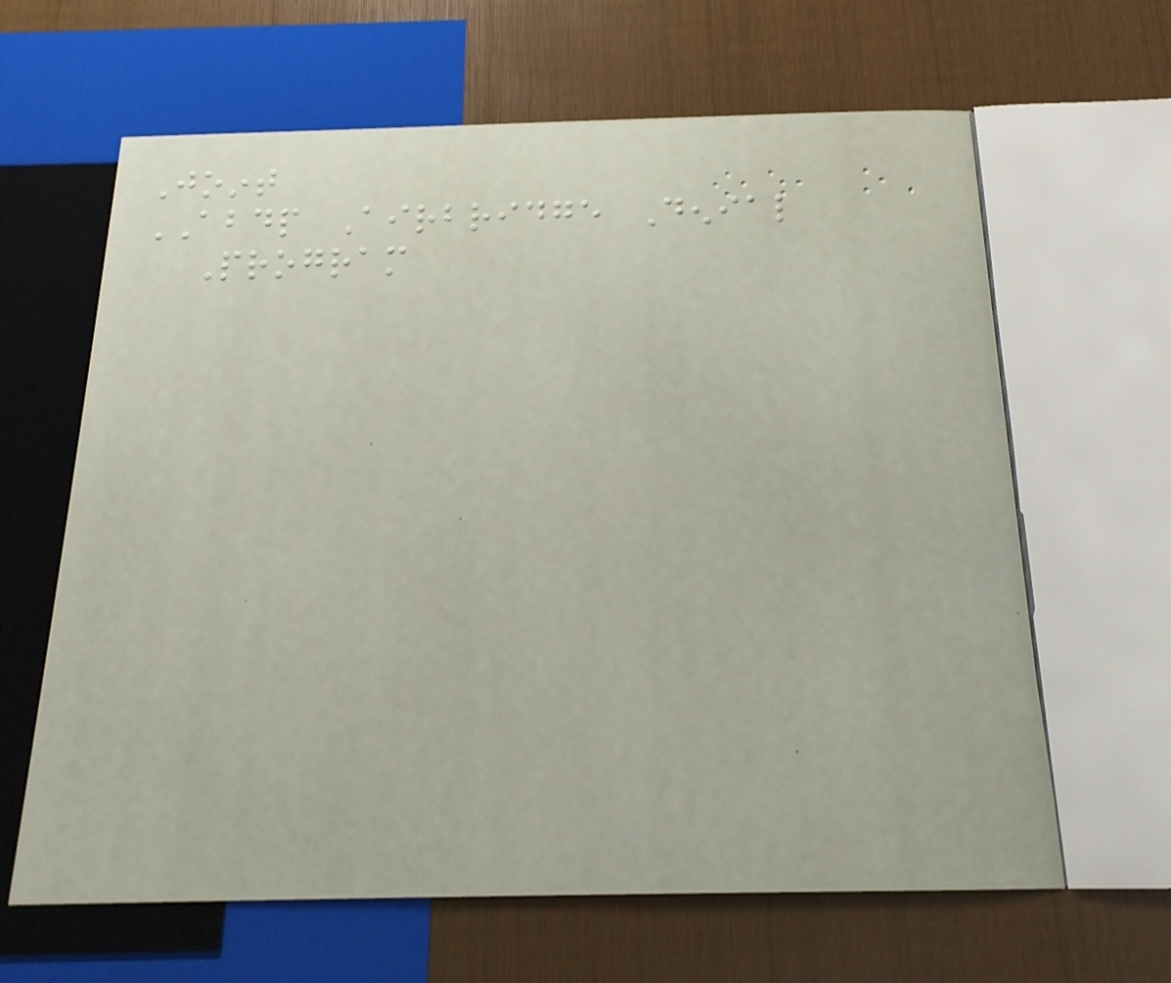Joint
ABDP Airbridge Denial
Program
